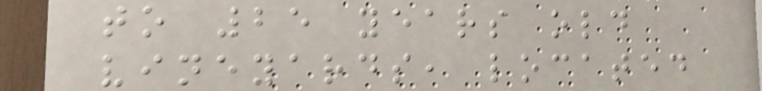to 25 years old
vineyards, located
